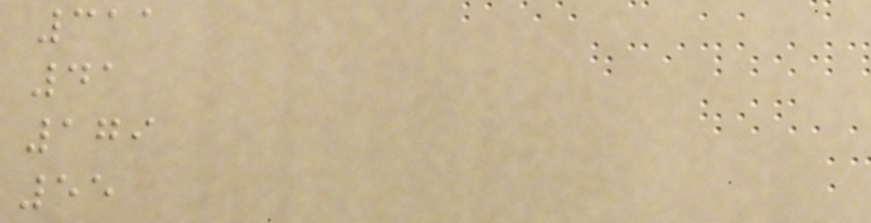311
41
179
55
